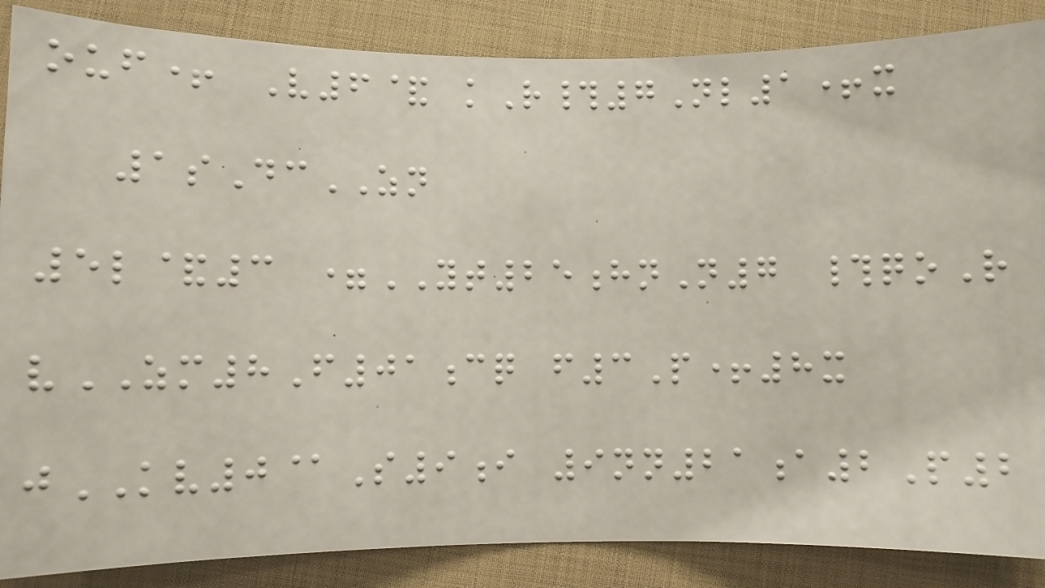ouf+ V6& kR#7Nl1+x
1sDcZN
5l&3 =YT25hnN7 #qoR
vZM8F01cq f3P+8x
jKV0@S9i 9nn21a2P2
